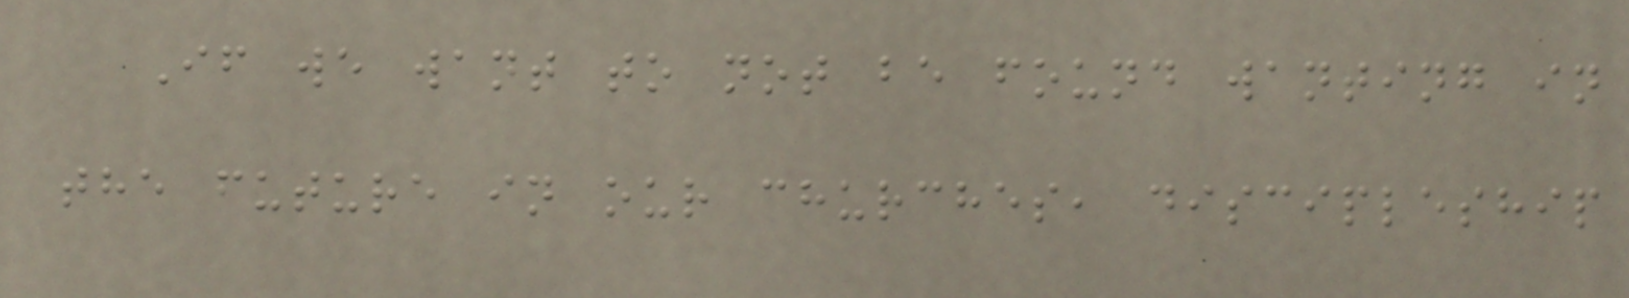If we want to not be found wanting in
the future in our churches, discipleship
